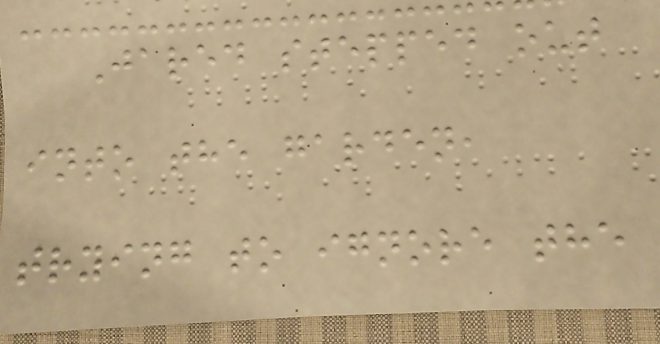Jared stepped out
into the garden,
trying to ignore the
